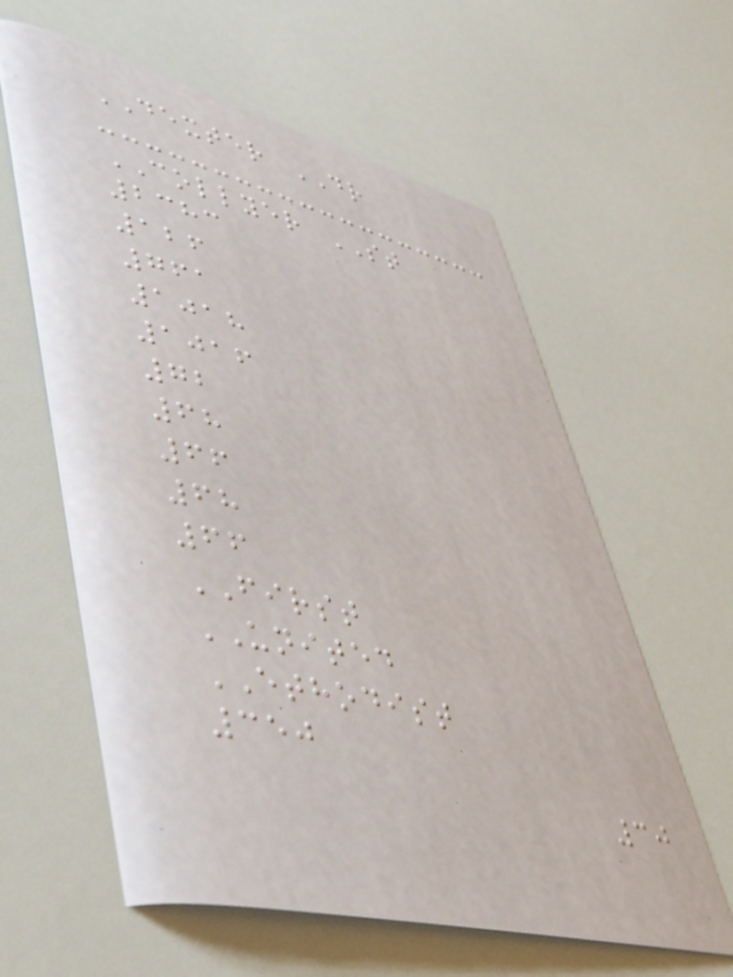DEXTER DR
COLLYER ST
2383
126
761
1018
1016
72
68
66
68
66
FIRST
UNITED
ETHODIST
350
30
